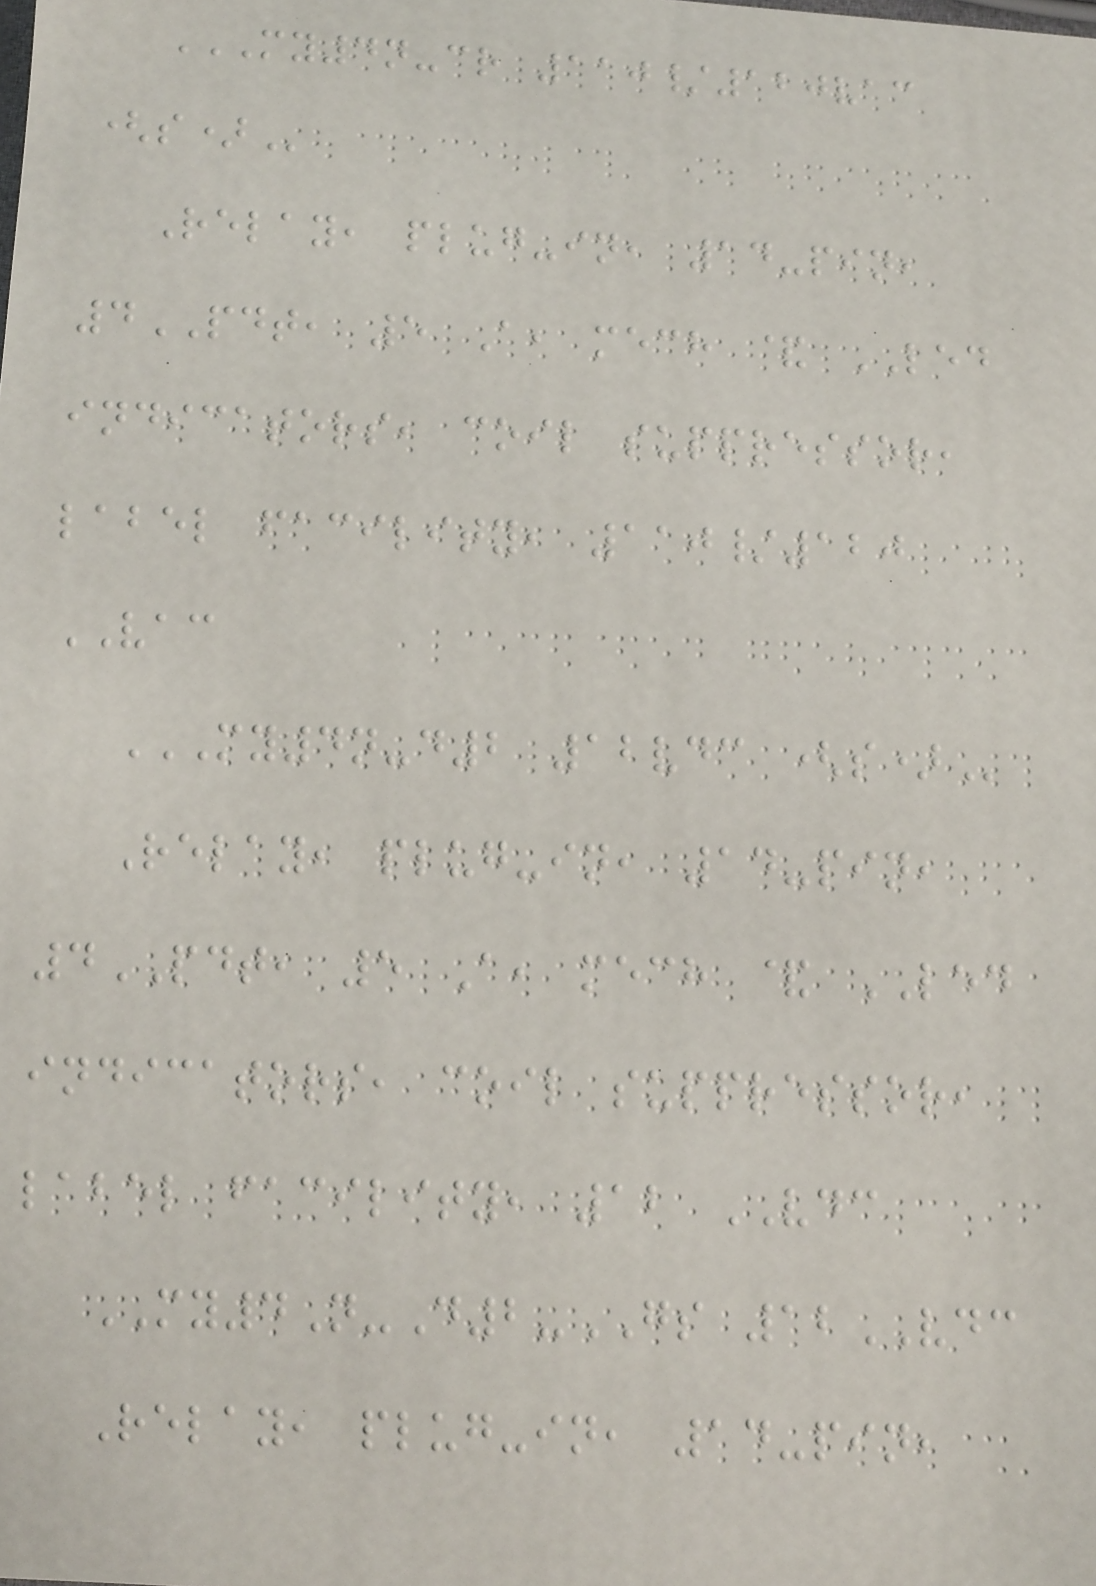MY4N-CR 110/120VAC
(S)
Relay, plug-in, 14-pin,
4PDT, 5 A, mech & LED
indicators, coil suppressor,
label facility, 110/120
VAC
MY4N-D2 12VDC (S)
Relay, plug-in, 14-pin,
4PDT, 5 A, mech & LED
indicators, coil suppressor,
label facility, 12 VDC
MY4N-D2-GS 12VDC
Relay, plug-in, 14-pin,
